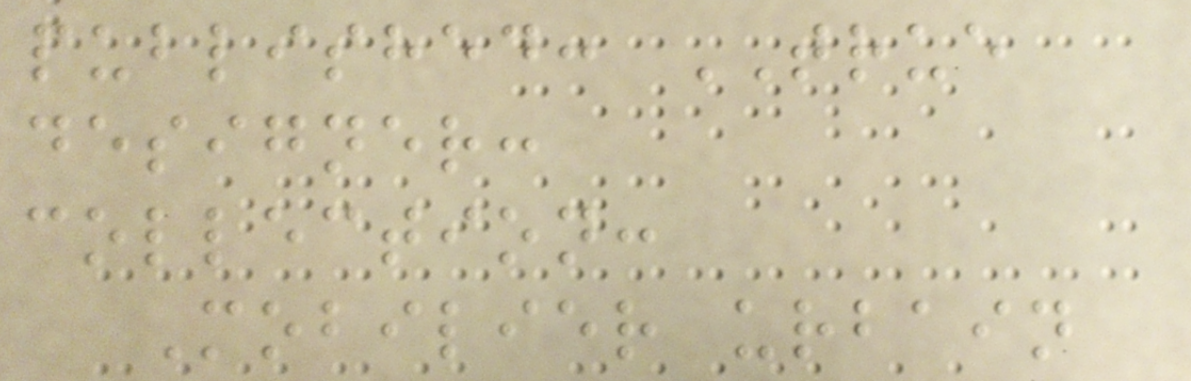published: TRUE
designer:
collection:
Mobilier urbain
